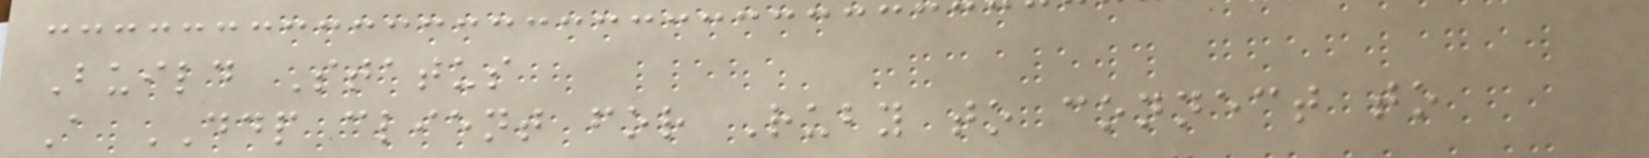Build Status
A DDP client for Ruby to connect to
